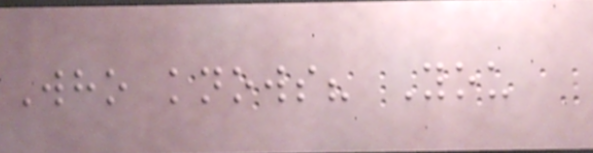Who knows? You
